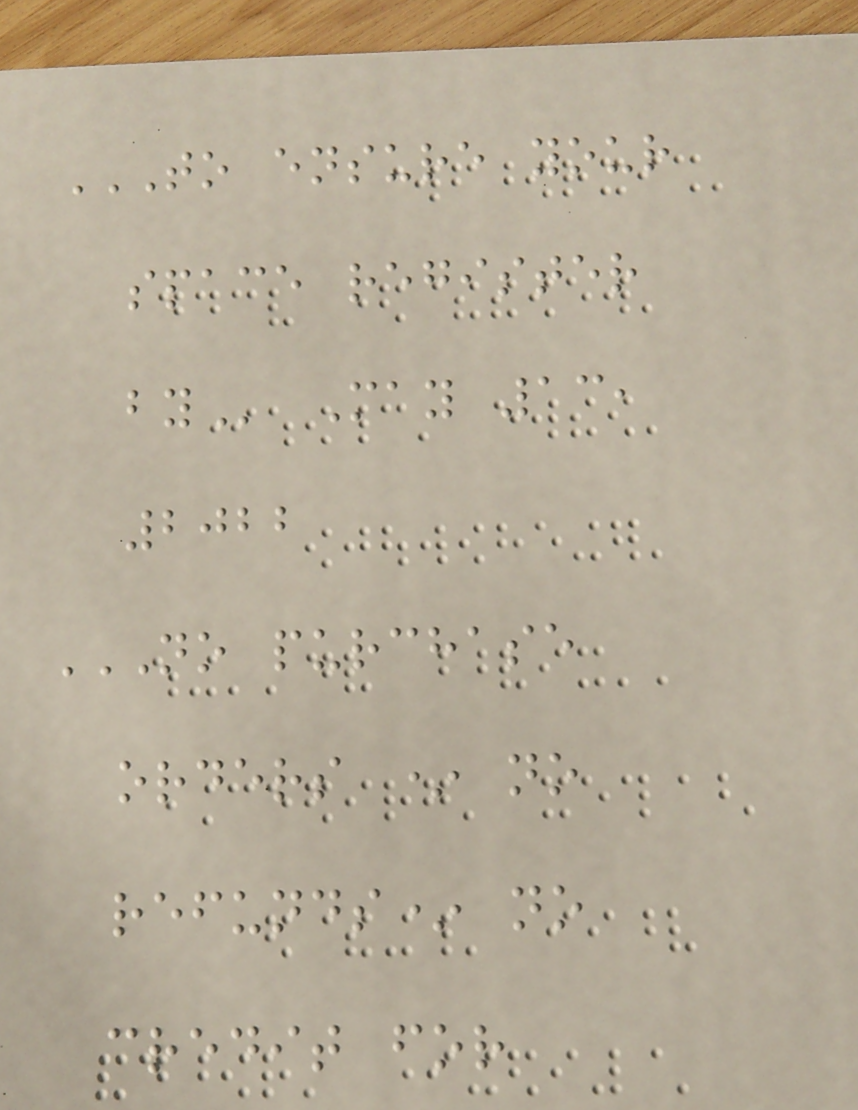TO ENSURE YOUR
SPACE REGISTER
BY May 13,
2022
NO PURCHASE
ORDERS * NO
REFUNDS* NO
CREDIT FOR
